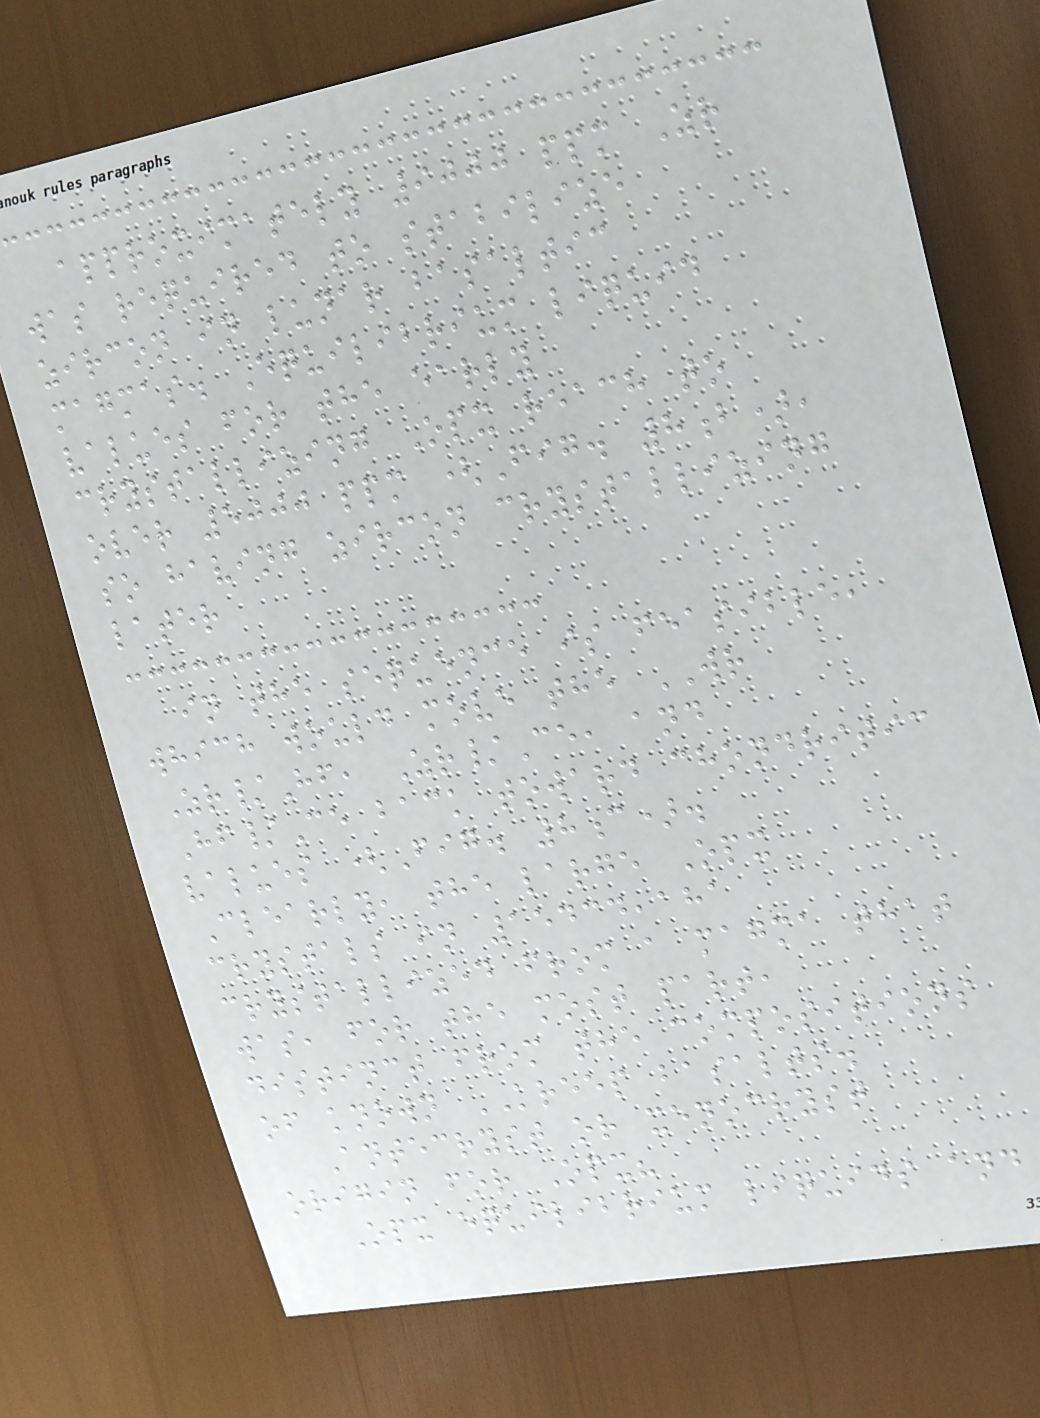approximately 9000 ppm Zr
was required to stabilize
zircon in lunar basaltic
magmas. Equilibrium liquid
values for the early
crystallizing Opx reach to
over 5000 ppm (Fig. 8b),
so having zircon crystallizing
later
in the sequence is feasible,
which would move the WR
Zr/Hf, Zr/Ce, and
Hf/Ce back toward chondritic
values (Fig. 8c).
Clearly, the large Opx
crystals in 15434,181
crystallized from a magma that
was, for the most part,
distinct from the compositions
of known KREEP basalts.
Antecryst or xenocryst
origin for Opx?
Opx equilibrium liquids and
